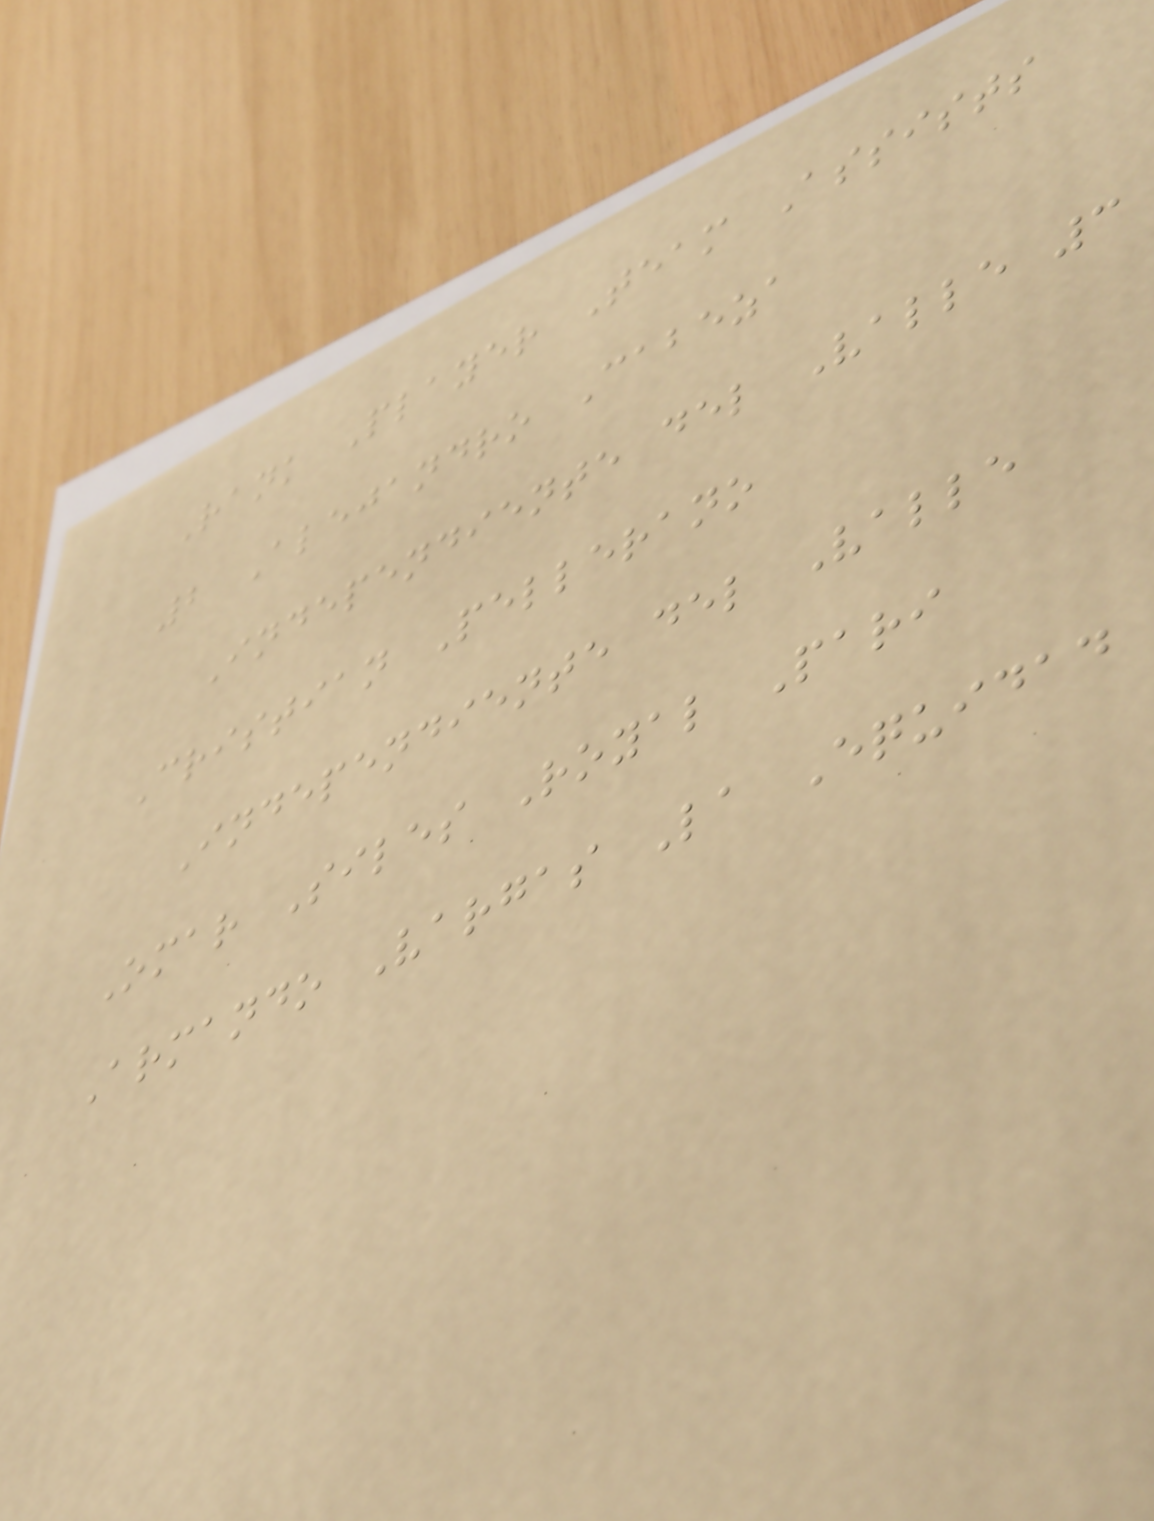Rank Player Team Assists
2 Alejandro Cabeza
Independiente del Valle 3
Cristian Pellerano
Independiente del Valle
Omar Siles Royal Pari
Armando Vargas La Equidad
